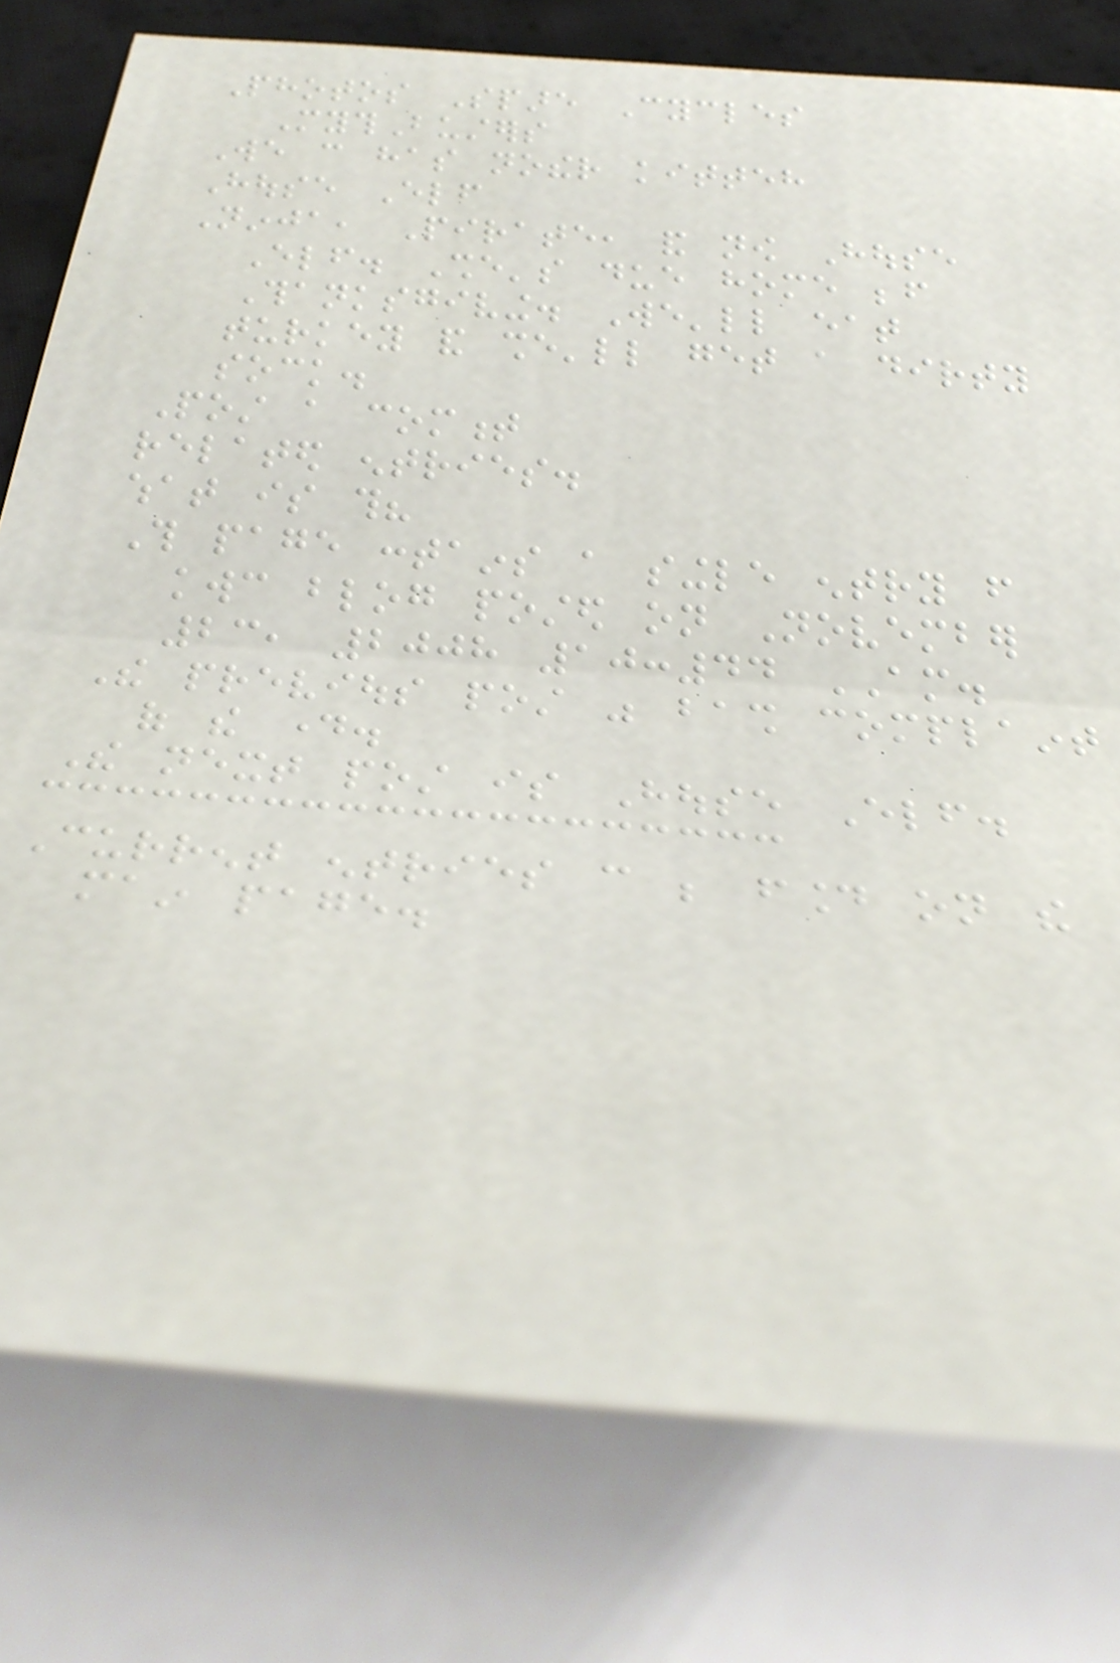Photos Spare Cycles
MythBusters
We can has nother kitteh
House Elf
Ninja, Pirate, and now House
Elf. She's due home before
Thanksgiving. We'll eat
turkey and she'll get a dirty
sock.
Post a comment
related entries.
what is this?
This page contains a single entry from
kwc blog posted on November
23, 2008 10:44 AM.
The previous post was bash complaint
of the day.
The next post is House Elf.
Current entries can be found on the
main page.
